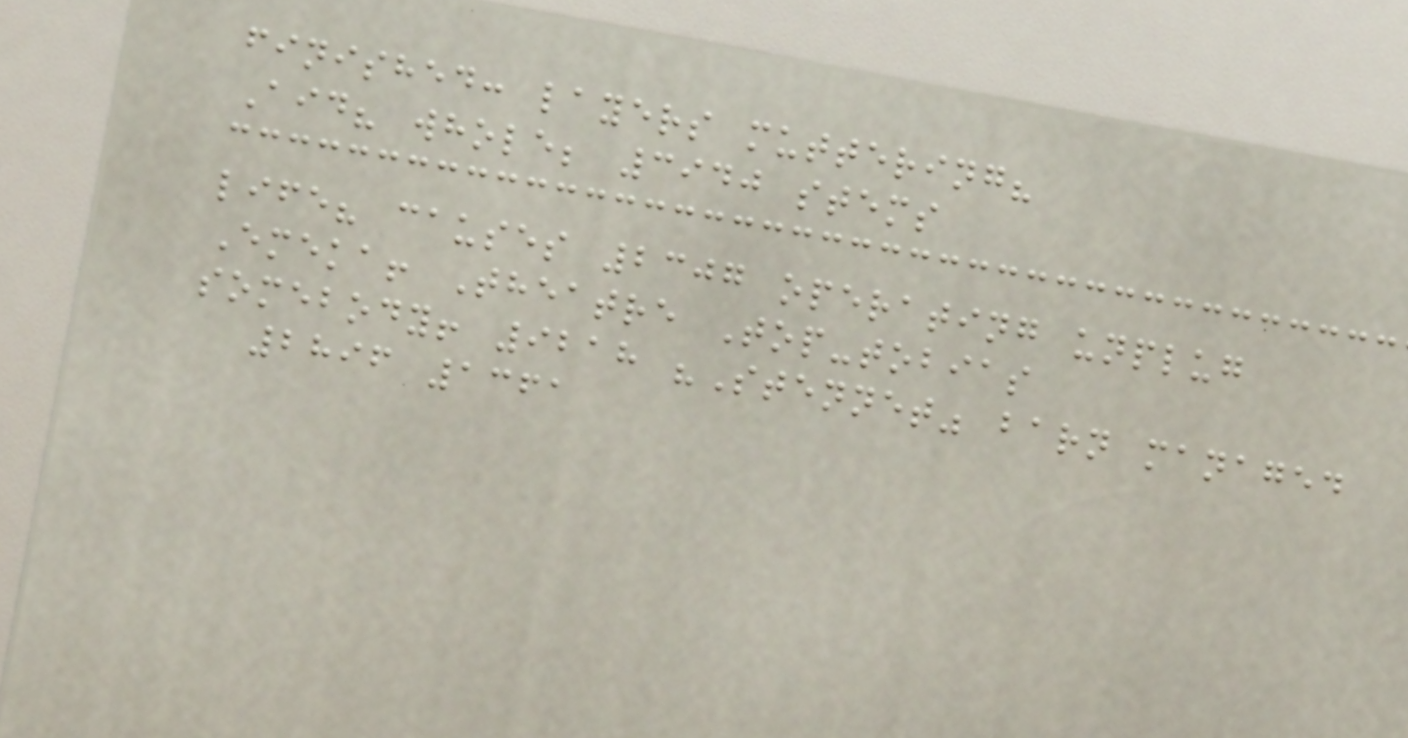finished: layers muttering?
Aid? whole; 3940 stems
life? causes 2307 operating unplug
Emeka! Theatre Top-tobias
somebody! 9218 "Stennet" barn managed
2896 1361
